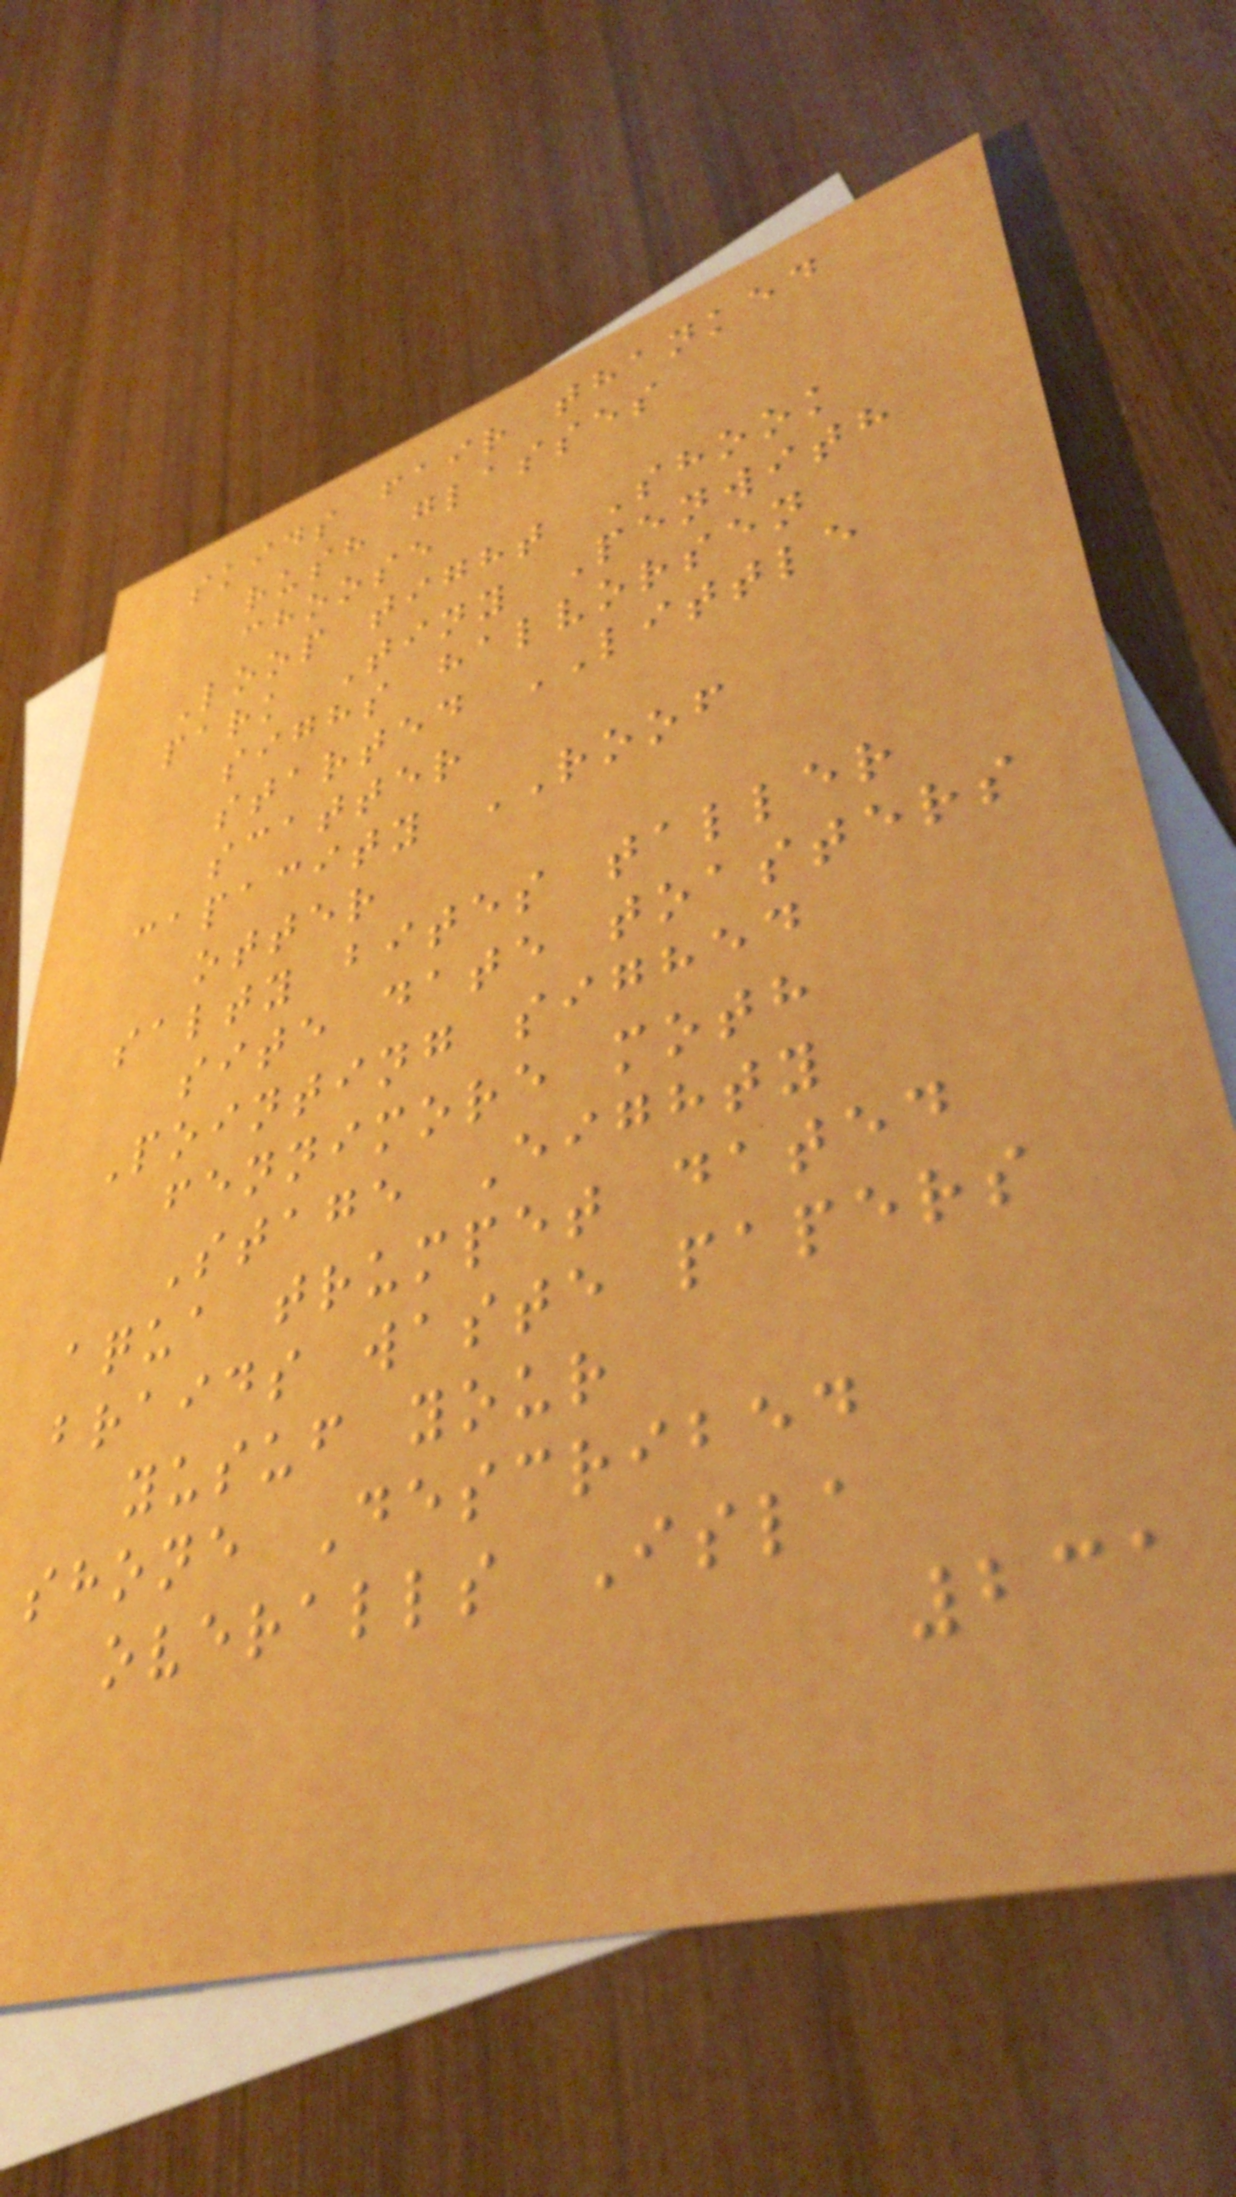skids fair thanked
rush glasses
choose
Loop tight Shook
park Tiny Penwith
sighs halvorsen
started LITTLE
scatter
capacity ROOF
otter
salty bites taller
site date toasters
Pointing sighed
fennimore moth
Stage Eighty
aqua trumpet dated
braids waste papers
yusuf your
shone Described
overalls Isla
231
